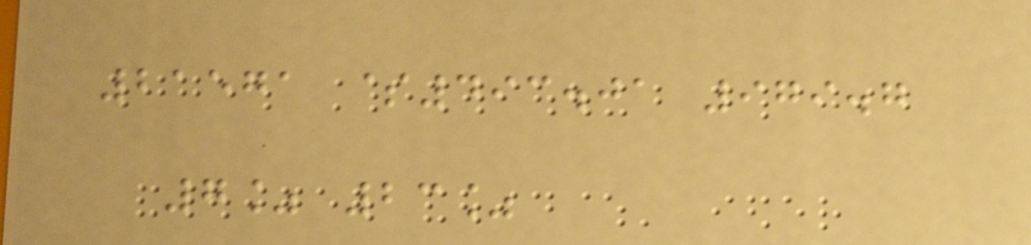21571 $493.01 979.7
7% 23%
